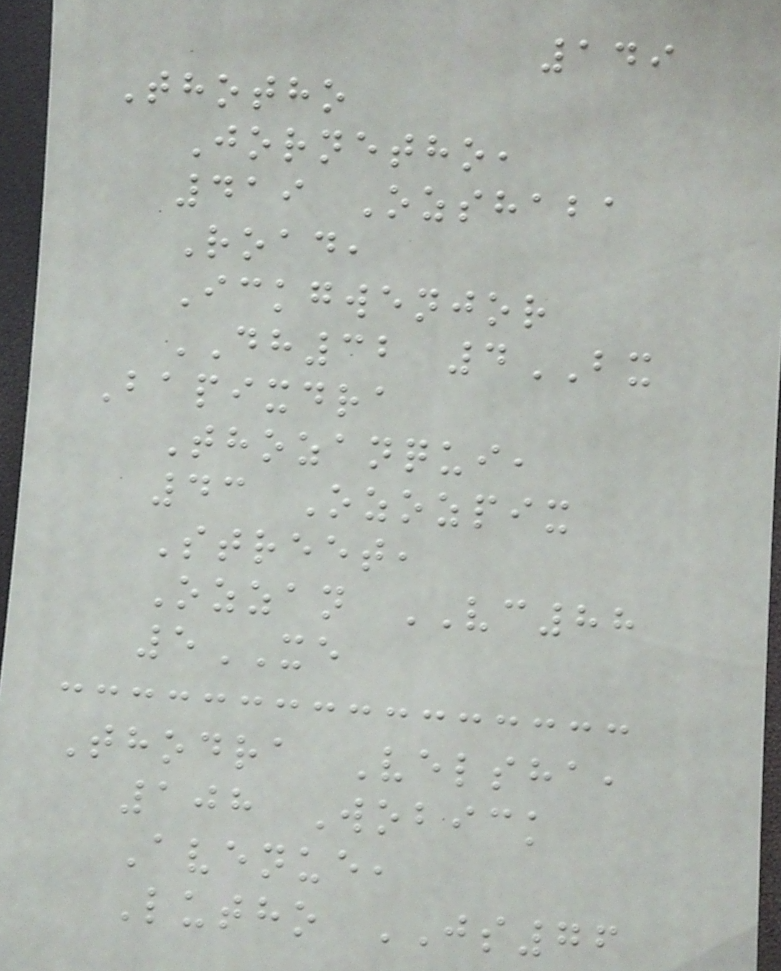149
Thotho
Jornetho,
419 Ozshaba
Road,
Ickgwenjor
DH32 4BX
Bapixdra
Thozanqui,
43 Ozozpix
Street,
Ozzan VC88
5XE
Thodra Velsha,
108 Wobick
Avenue,
Lutho JS76
